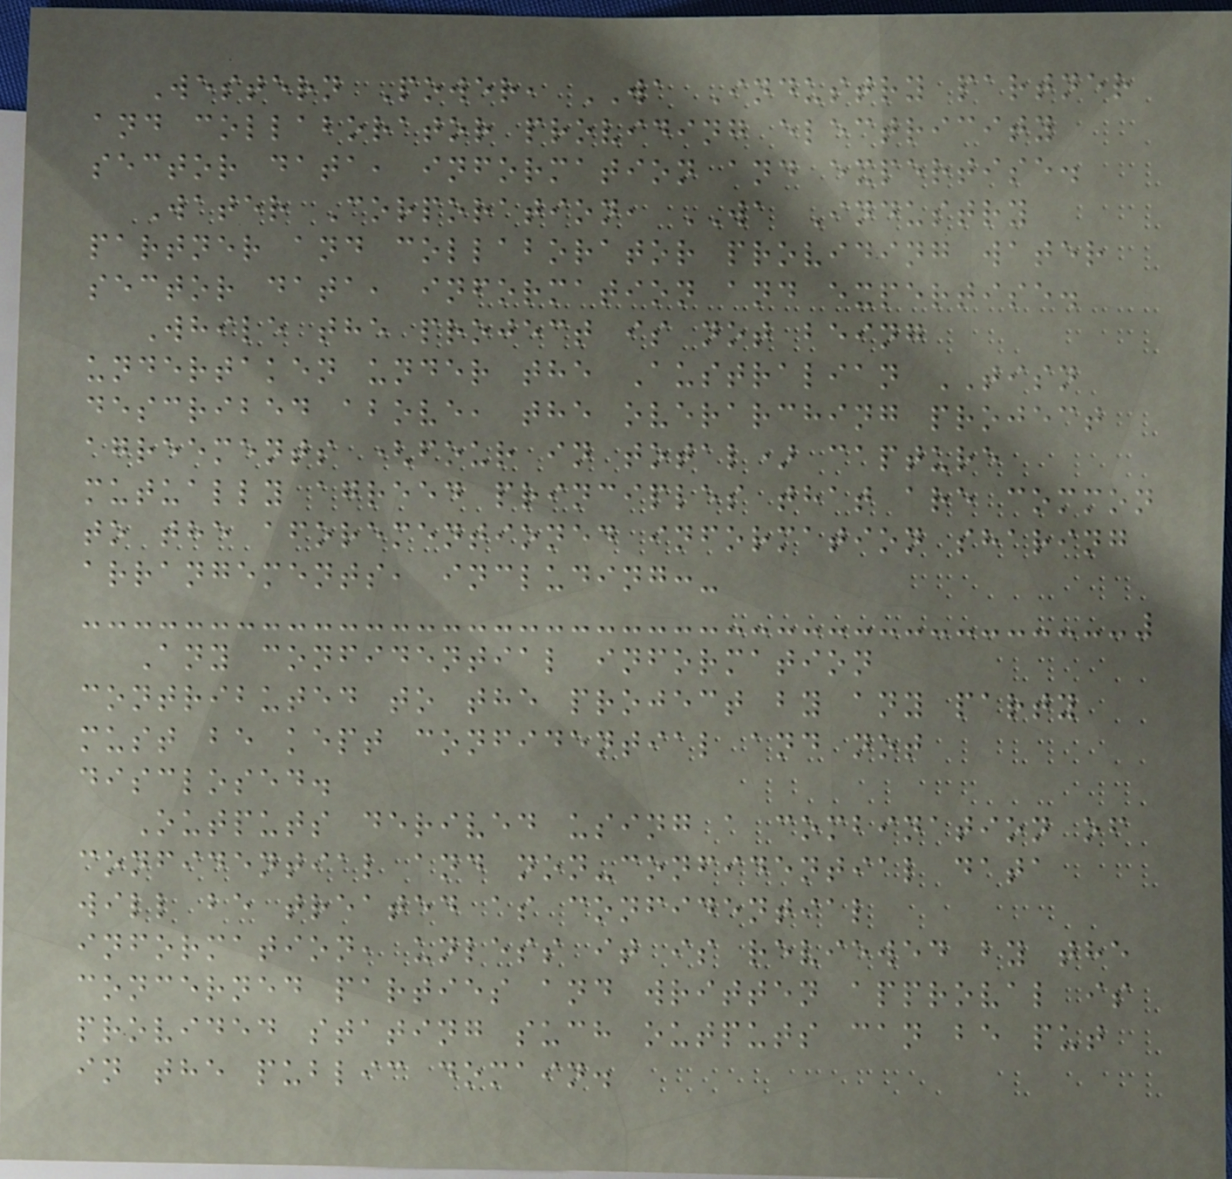Western Power, WA Industry partner
and collaborator providing electricity
sector data, information and expertise.
Water Corporation, WA Industry
partner and collaborator providing water
sector data, information and expertise.
While the project is not being
undertaken under the Australian TISN
described above, the overarching project
agreements (four in total) capture
mutually agreed principles that are common
to the aforementioned information sharing
arrangements, including:-
Any confidential information
contributed to the project by any party
must be kept confidential and not
disclosed.
Outputs derived using a combination of
confidential and non-confidential data
will be treated as confidential
information, unless it is reviewed by the
concerned parties and written approval is
provided stating such outputs can be put
in the public domain.
